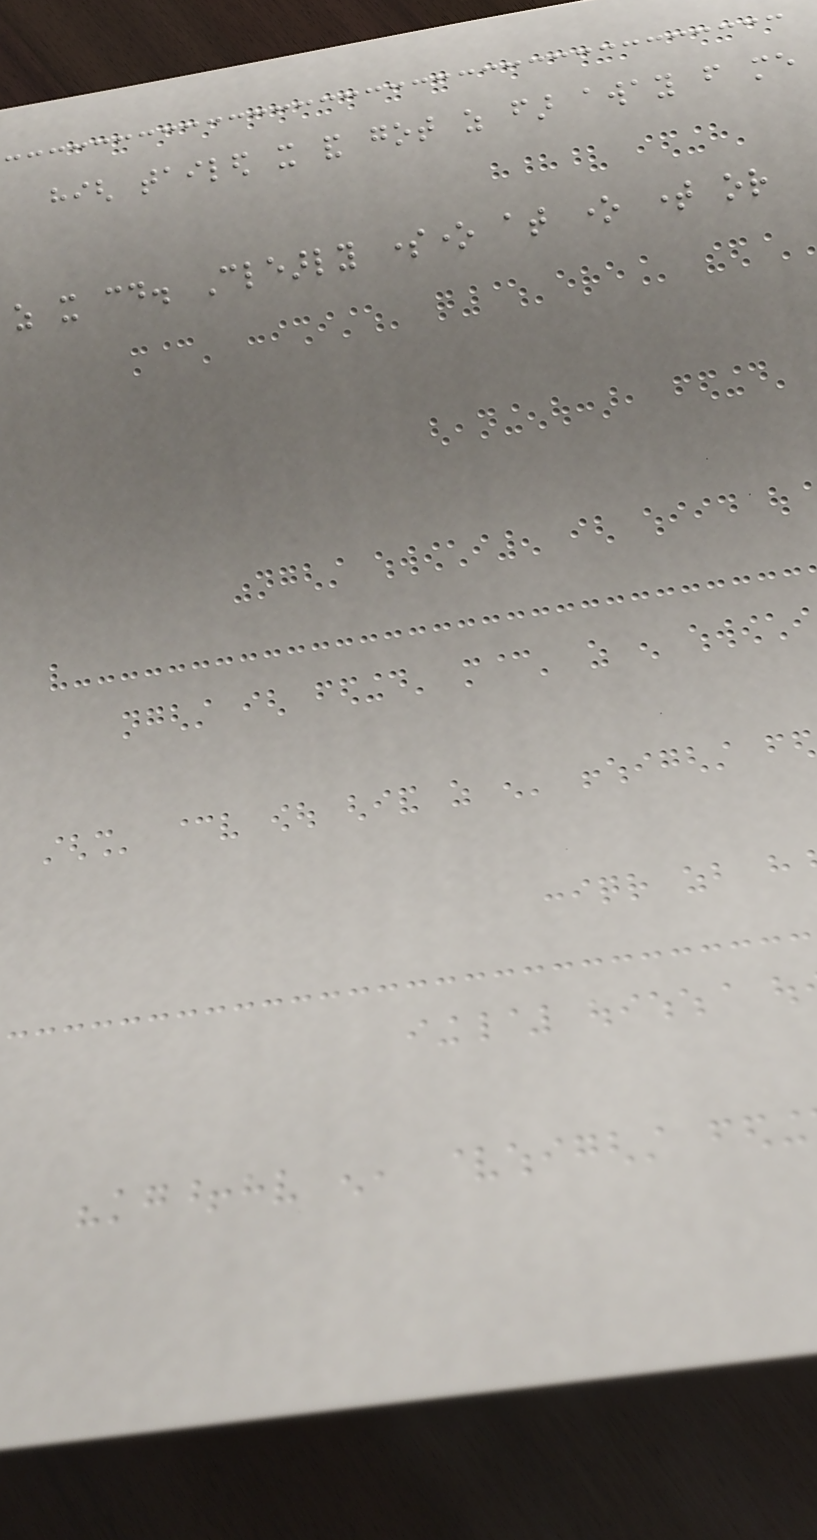high tailed it and got as far away from me
as it could. Clearly someone at one time or
